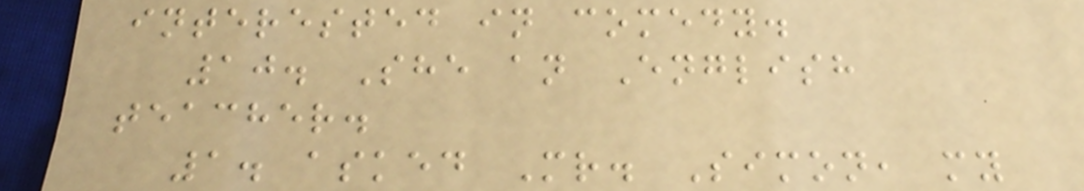interested in comedy.
10. She an English
teacher.
1. asked Mr. Simon, my
